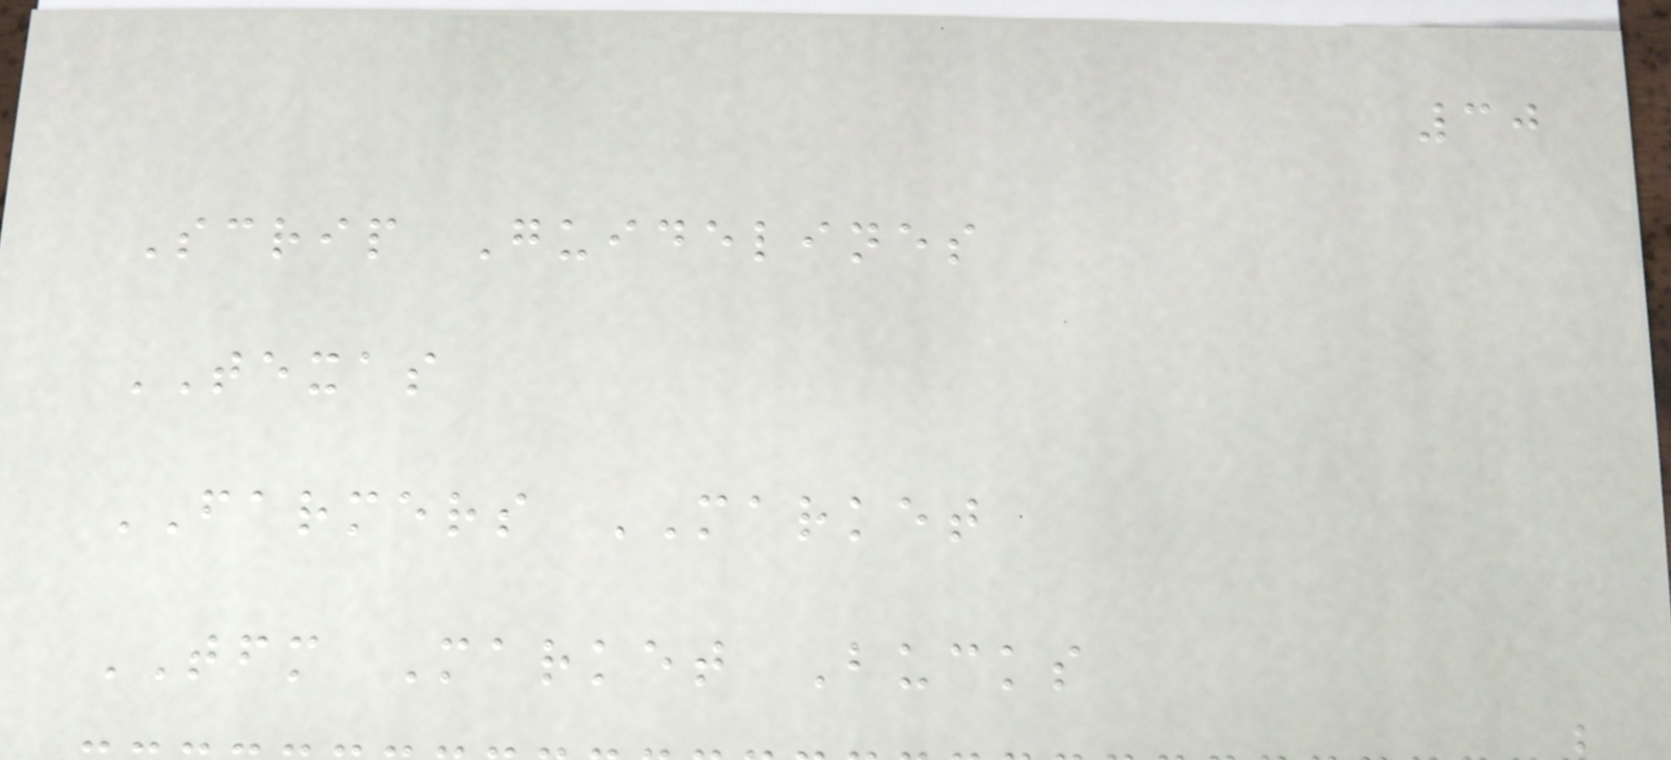30
Scrip Guidelines
TEXAS
FARMERS MARKET
TFM Market Bucks
